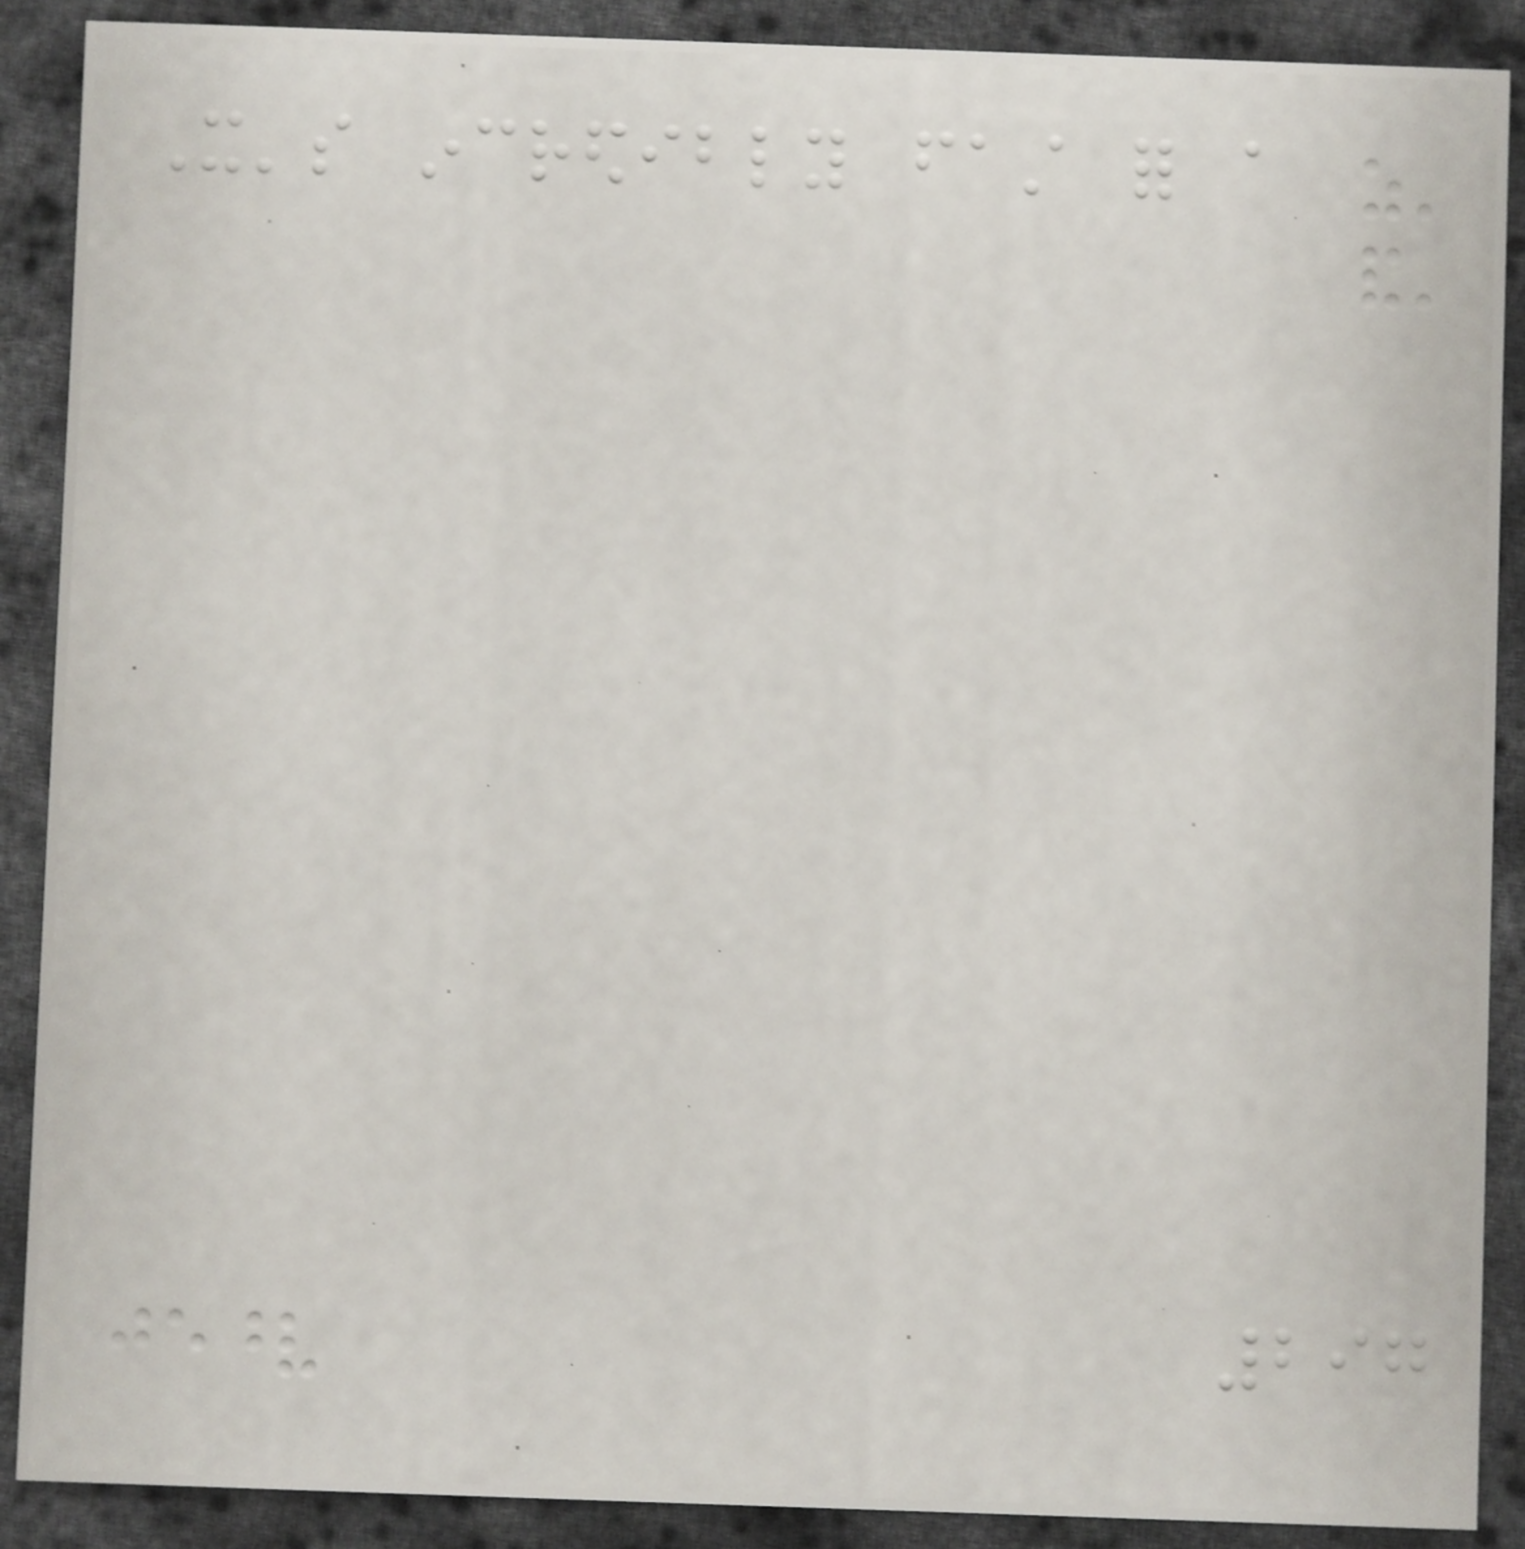It's incredibly fast for a
297
